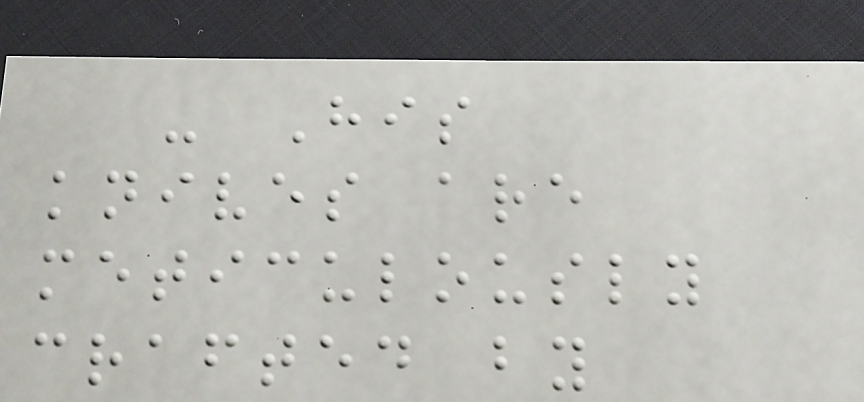- His
knives are
meticulously
crafted by
